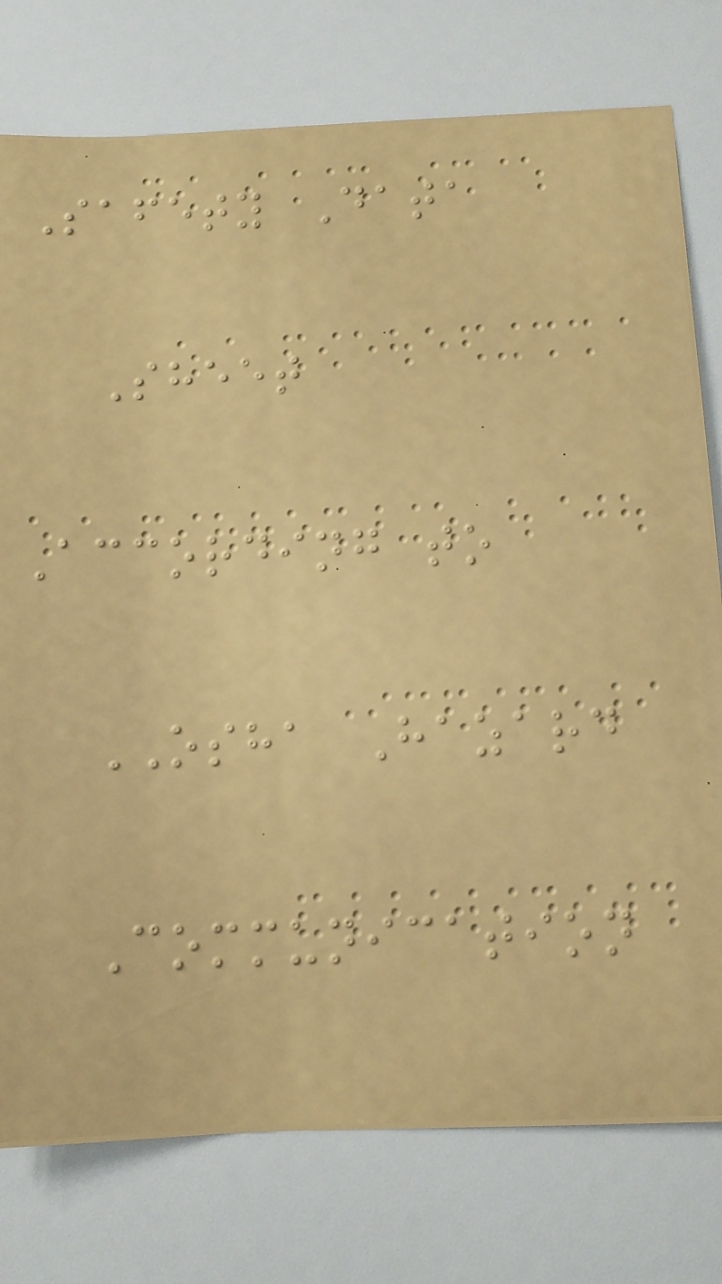Safety Data
Sheet
According to
OSHA Hazard
Communication
